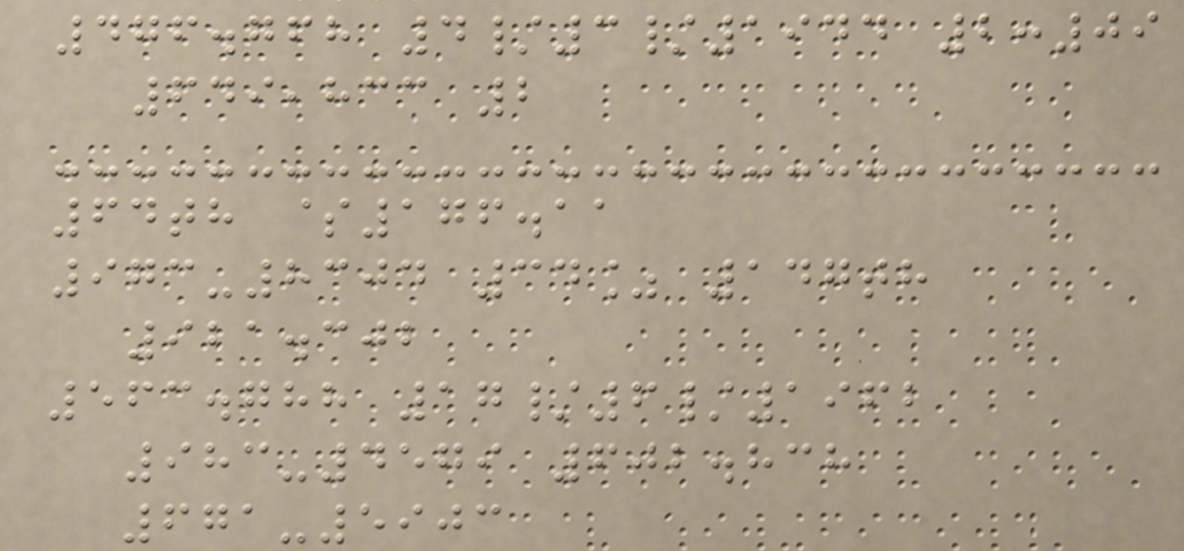476.768 4/3/1944 2:09
649,833 2
64th $176.11
973-8304 34% 147th
921.302
563.788 17/6/1962
983-4579 602.838
671-5903
